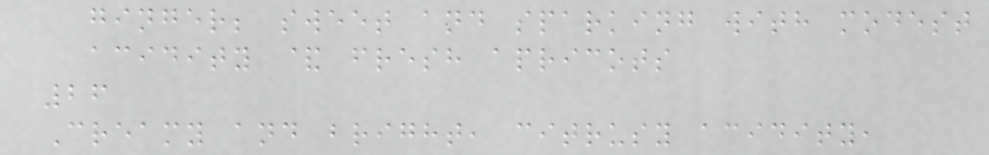ginger; sweet and sparking with modest
acidity & fresh apricots
26
Creamy and bright, citrusy acidity,
